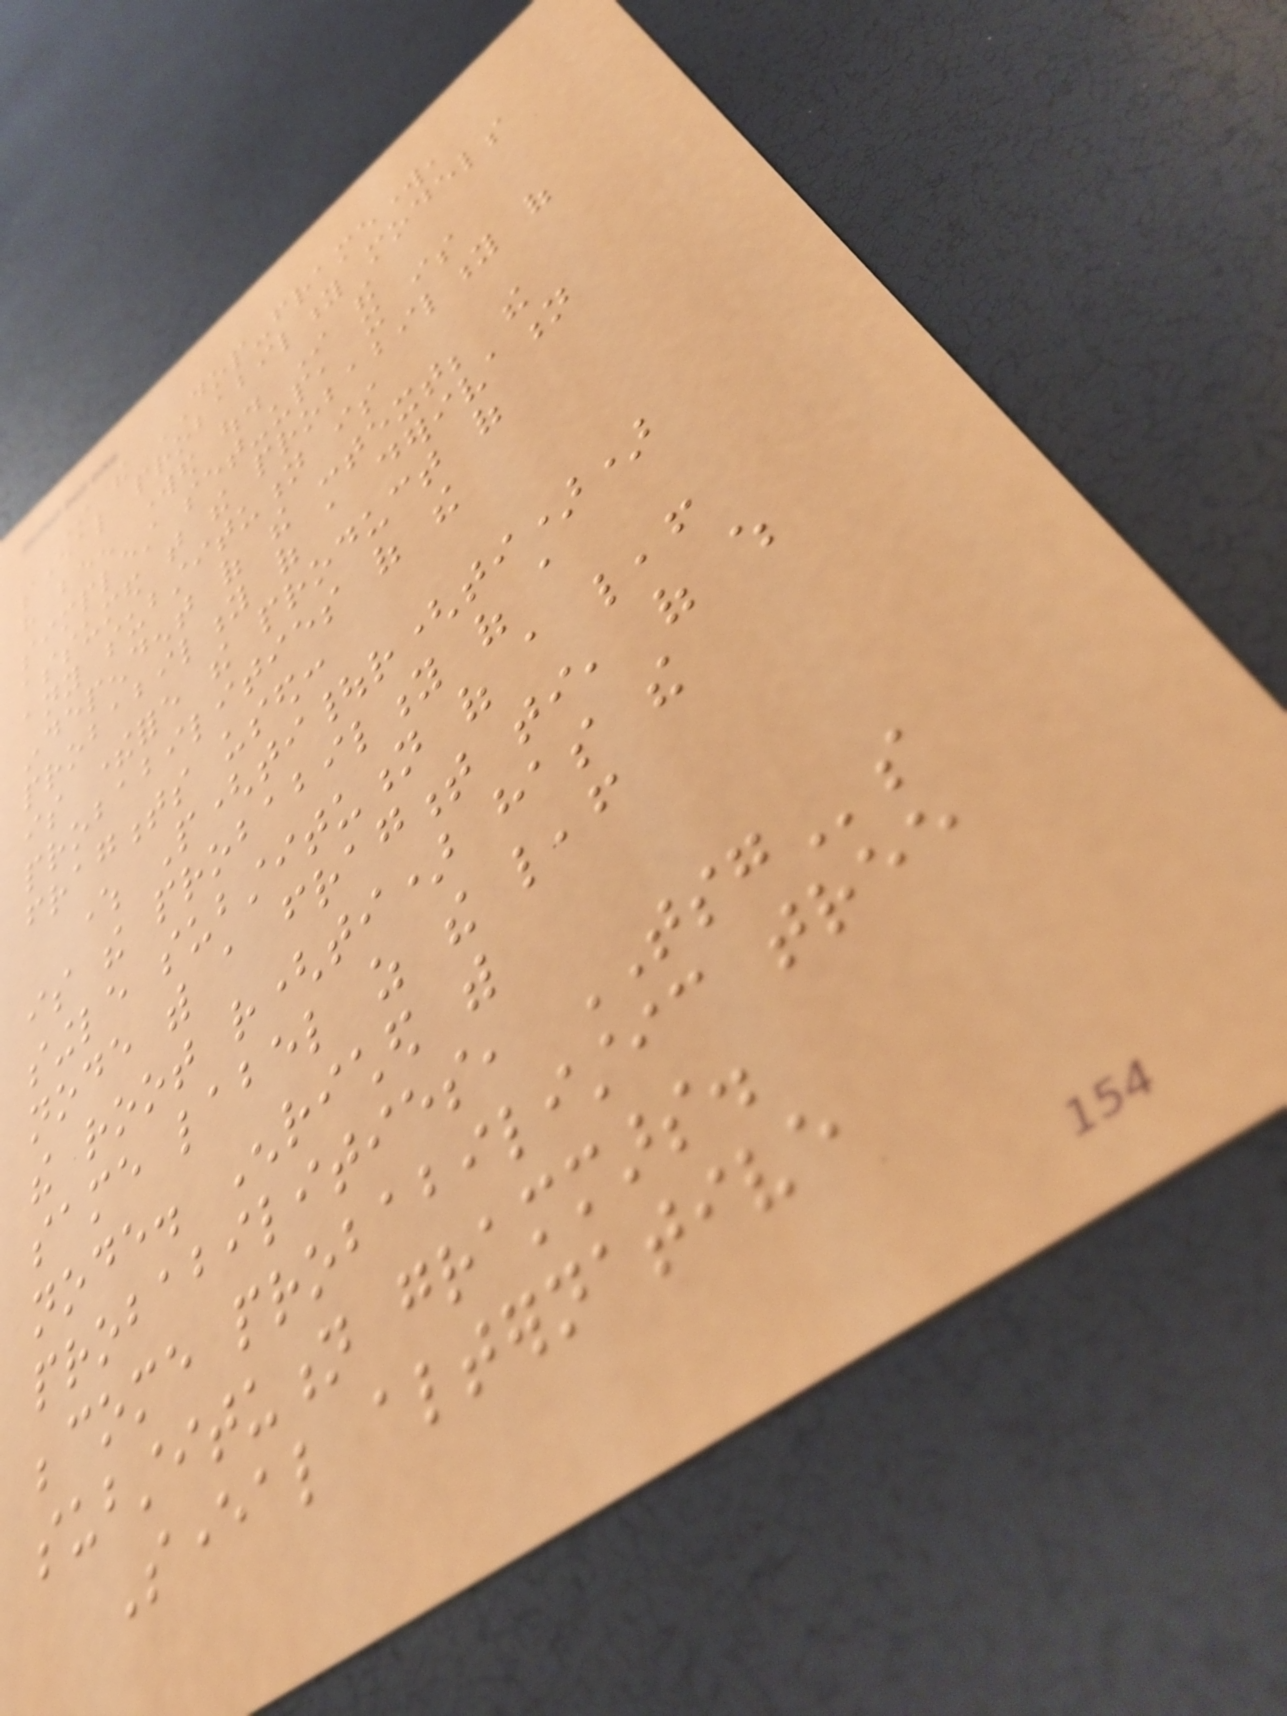In the DOP-framework,
several probability models
have been worked out. In the
simplest set-up, it is
assumed that the probability of
any substitution is
independent of the context; the
probability of a derivation
is therefore the product of
probabilities of the
fragments used:
where P(ti|r(ti))
is the probability of a
single substitution of a leaf
node with a fragment ti, of which
the root r(ti) has the
same label as the leaf
node. Enriched with
probabilities, TSGs
become probabilistic tree
substitution grammars.
Several alternative
